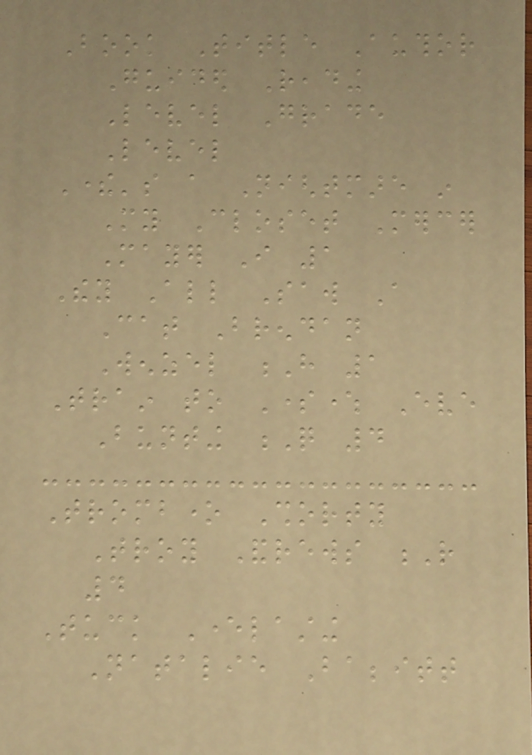Book Title Author
Guided Reading
Level Grade
Level
There's a Nightmare in
My Closet Mercer
Mayer I 1
They All Saw A
Cat Brendan
Wenzel H 1
Train to Somewhere Eve
Bunting Q 4
Trombone Shorty
Troy Andrews R
4
Tuck Everlasting
Natalie Babbitt
